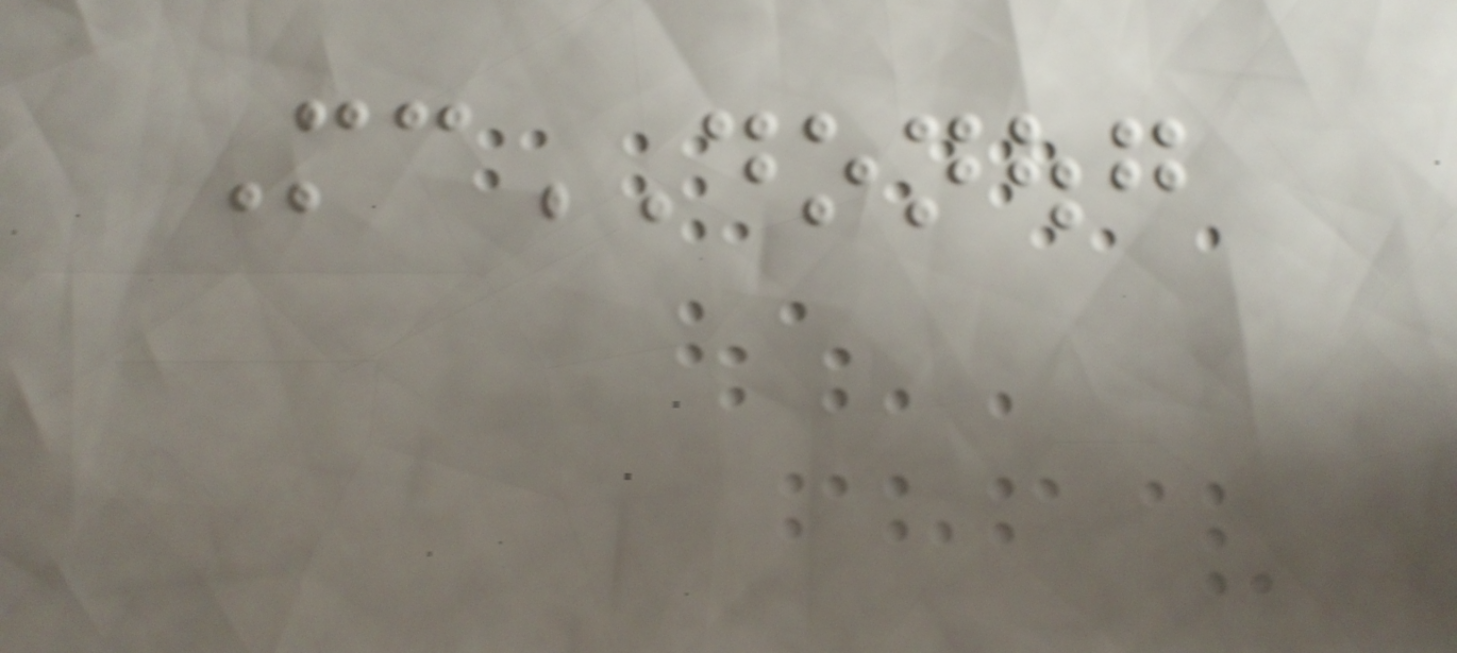McDONOUG
